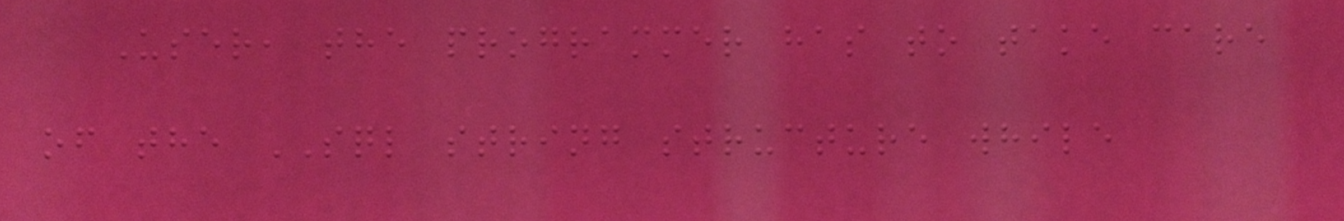User, the programmer has to take care
of the SQL string structure while
